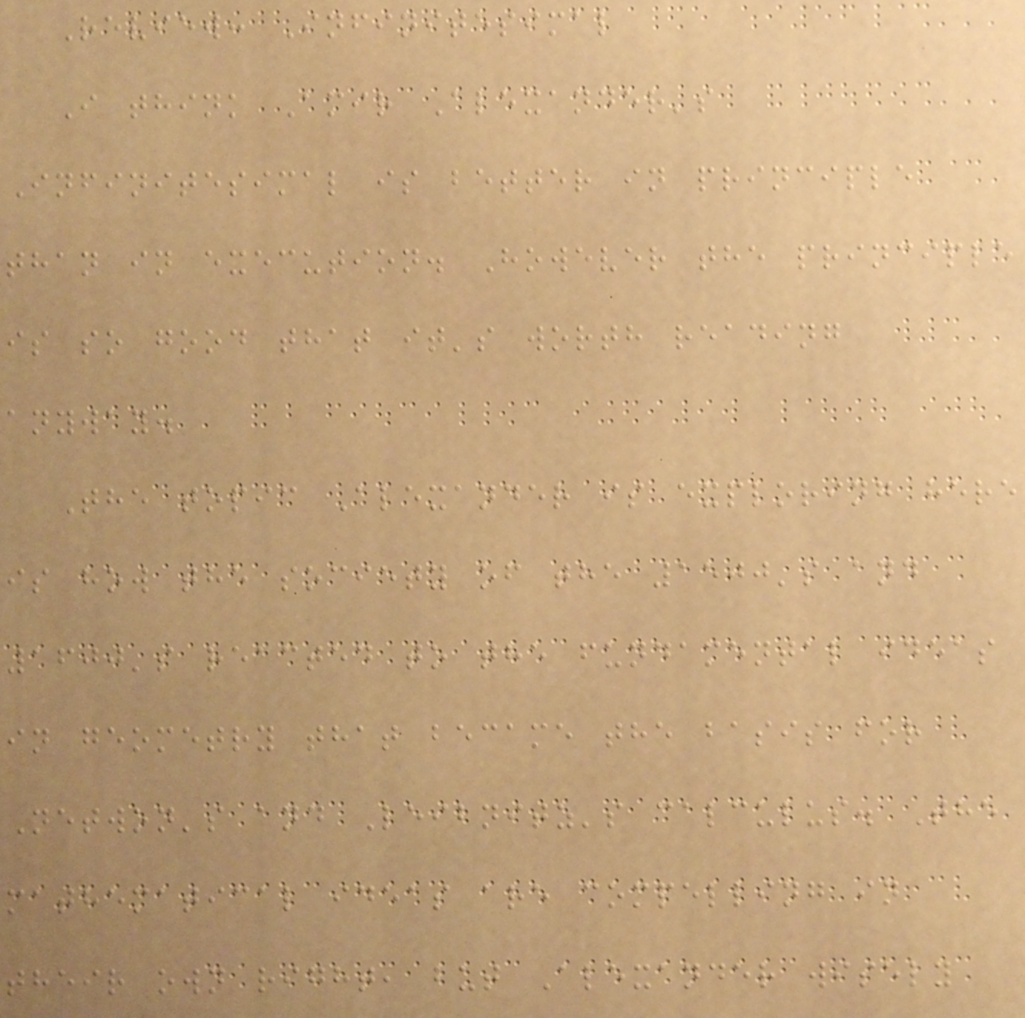Review: Infinitesimal
I think Amir Alexander's
Infinitesimal is better in principle
than in execution. However the principle
is so good that it's worth reading
anyway.
The topic Alexander is exploring here
is how the society of the 1500's and
1600's reacted to the fundamental ideas
in geometry that became the basis for
Netwon's and Leibnitz's calculus. The
mathematical ideas are compelling in
their own right, but Alexander wisely
